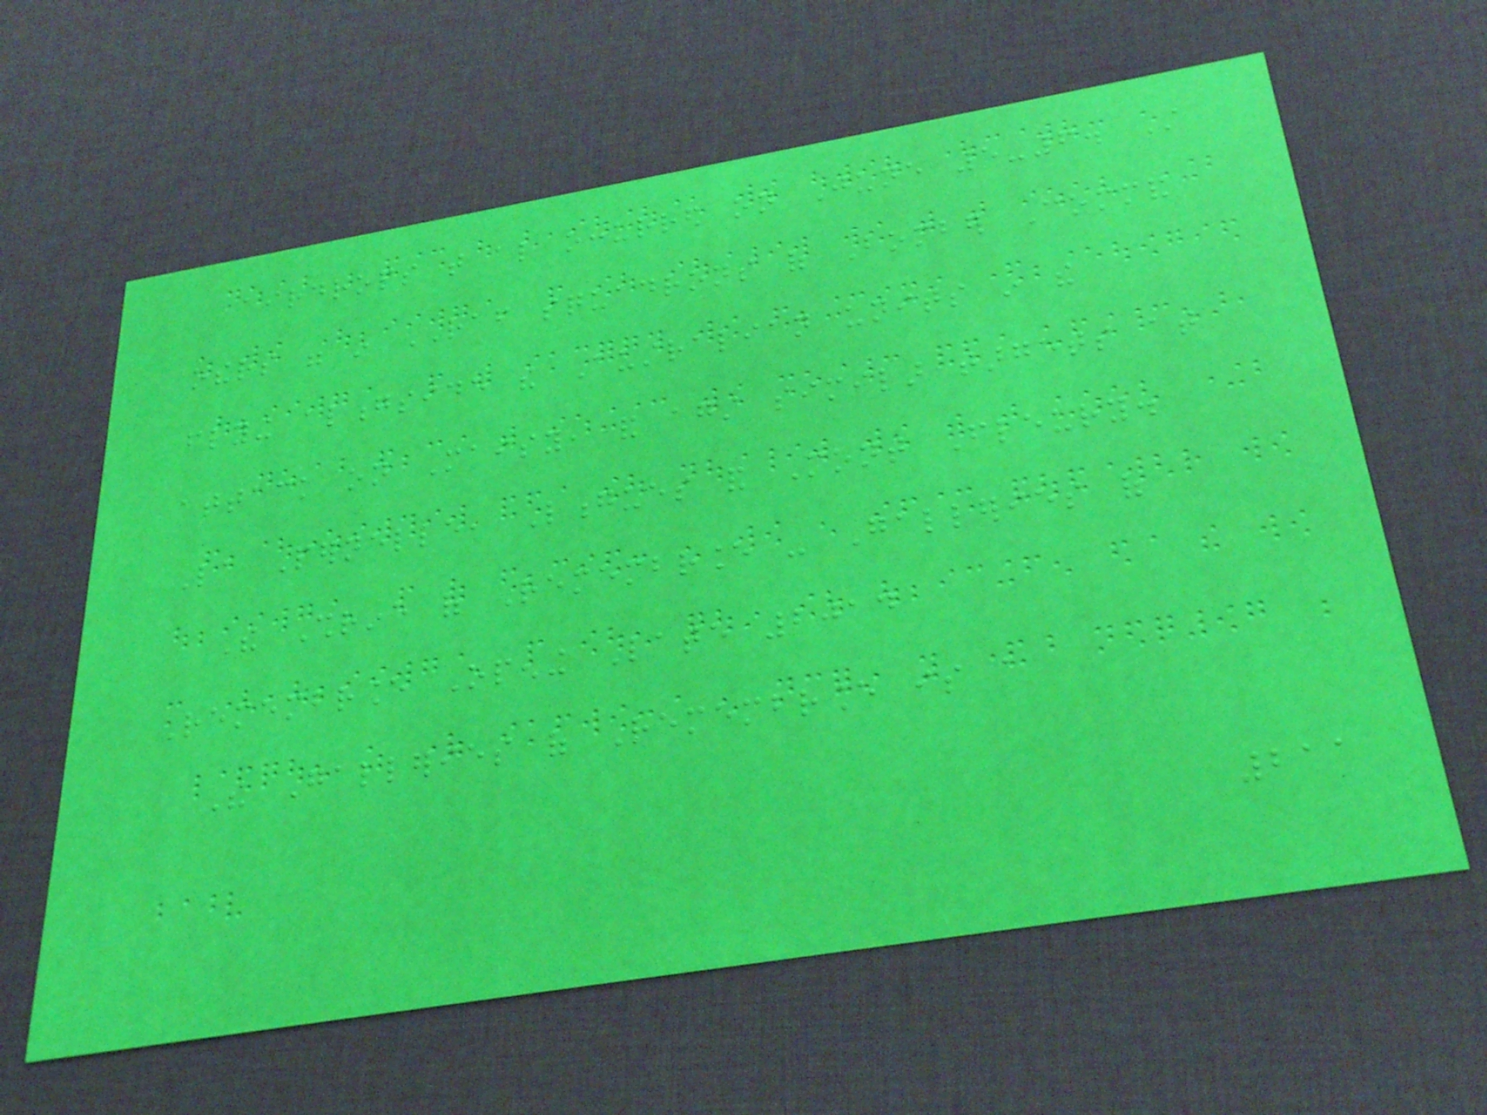airdrops that also occurred on June 5-6. Still
others were in RAF squadrons of Bomber Command
flying alongside the Australian units in the
attack on Maisy, and against similar targets at
La Pernelle, Longues and Mont Fleury.
The Shrine of Remembrance - Galleries of
Remembrance Opening Late 2014
The Galleries of Remembrance is a
211
